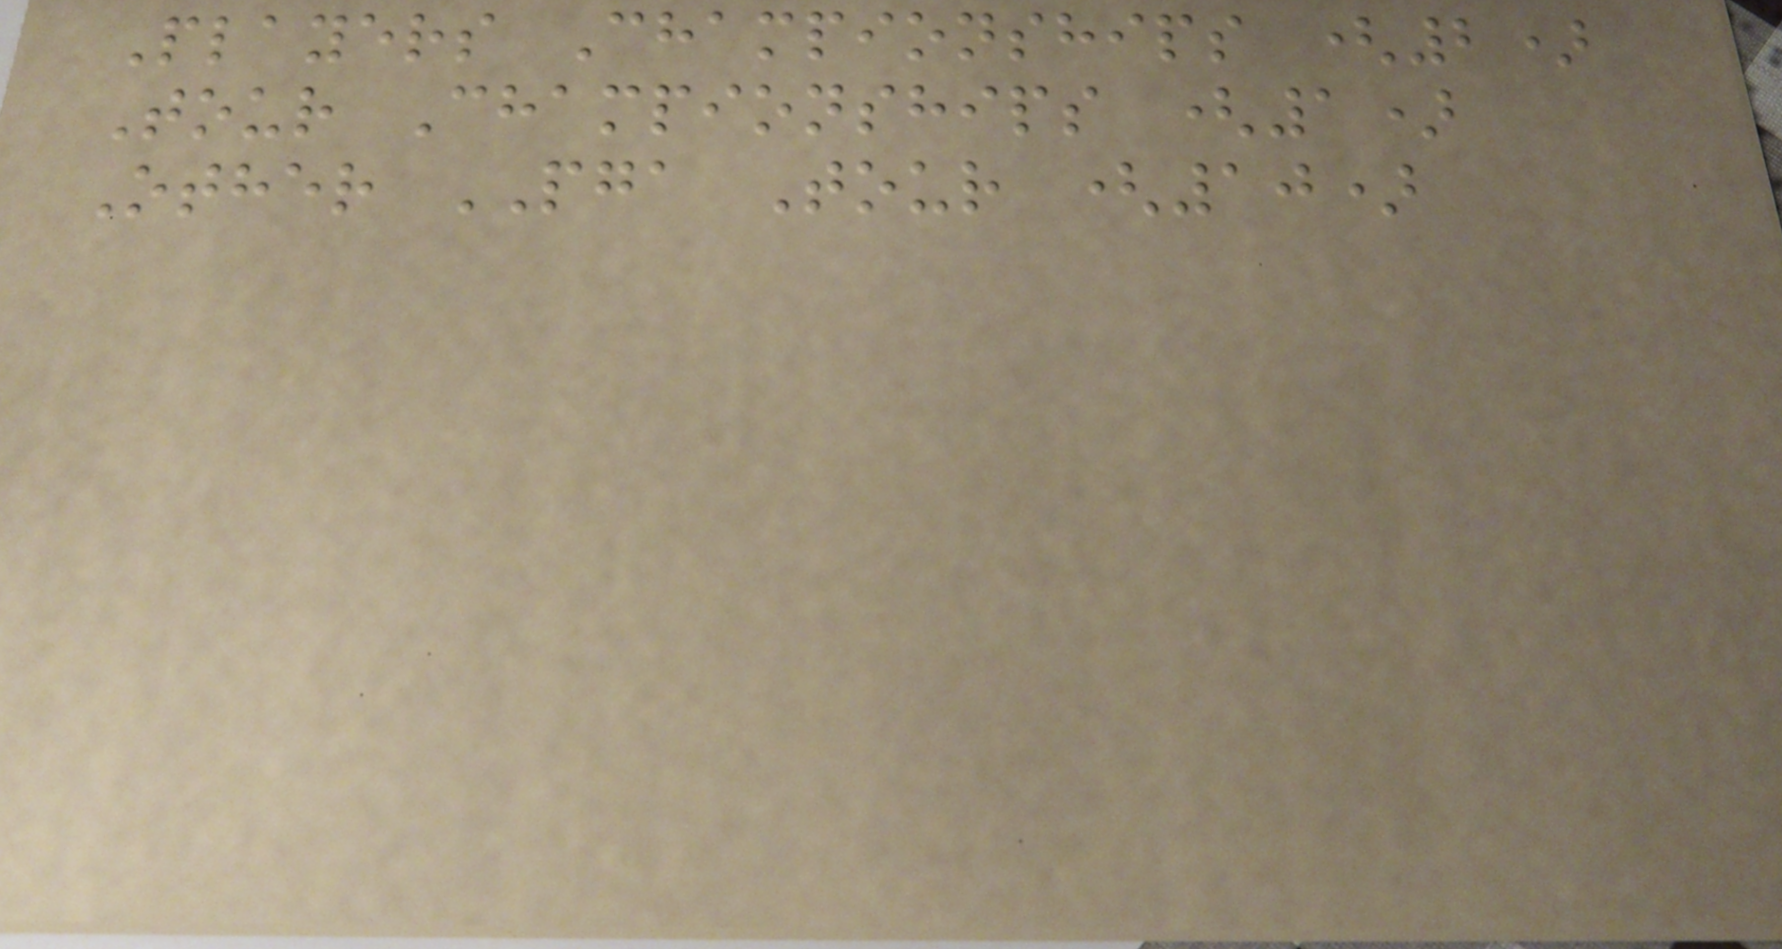Players Championships (2)
Tour Championships (1)
Other PGA Tour (10)
